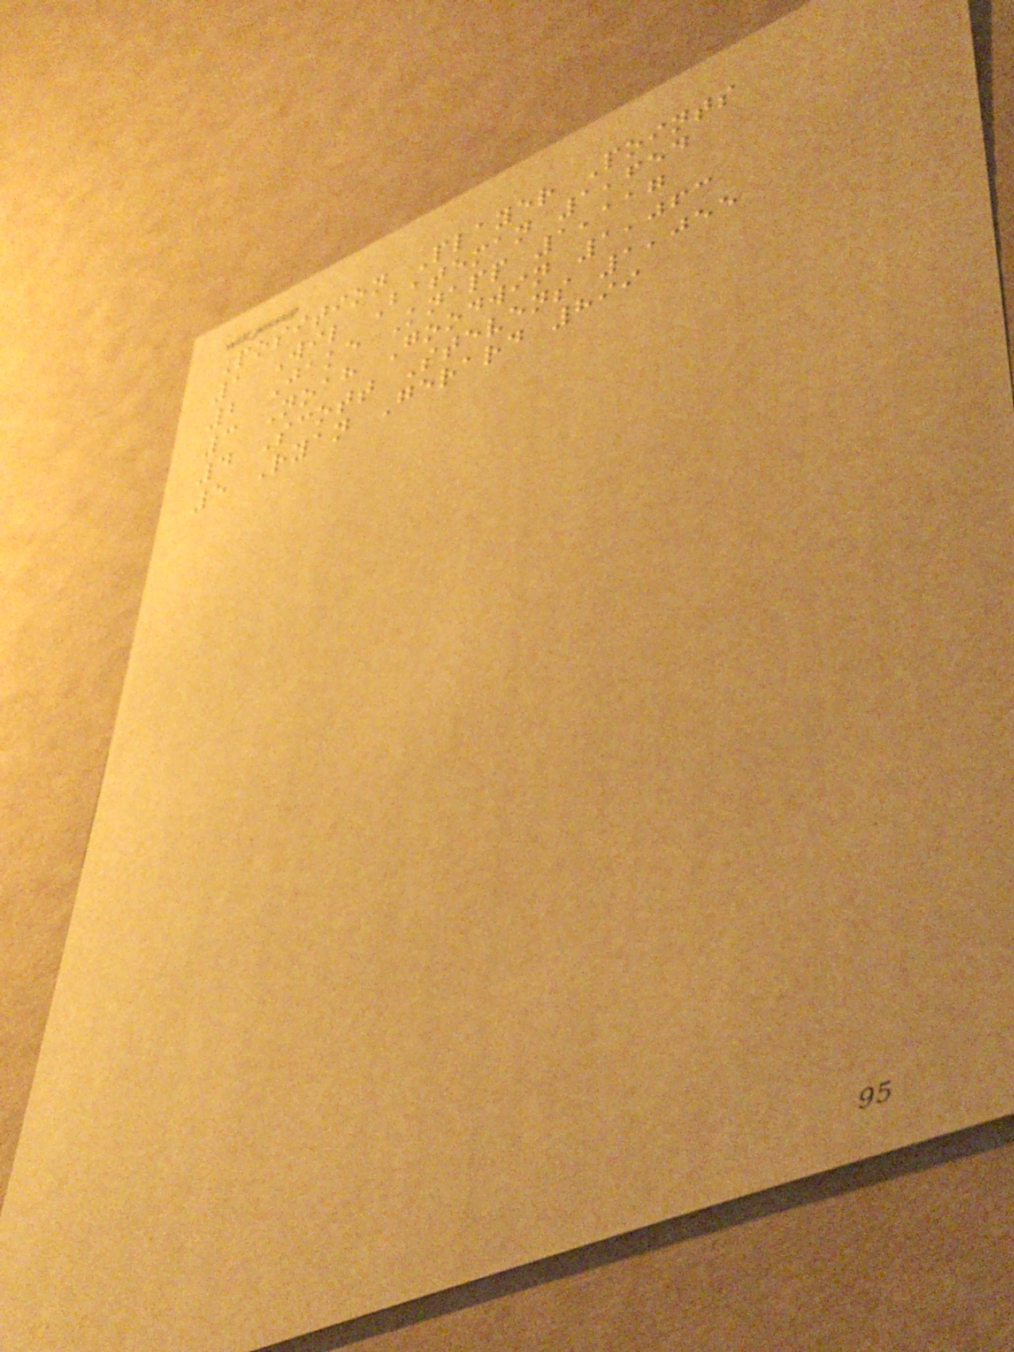Position Player Points
1 Wil Bateman 1,654
2 Jake Knapp 1,117
3 Noah Goodwin 1,063
4 Scott Stevens 1,055
5 Ryan Gerard 899
